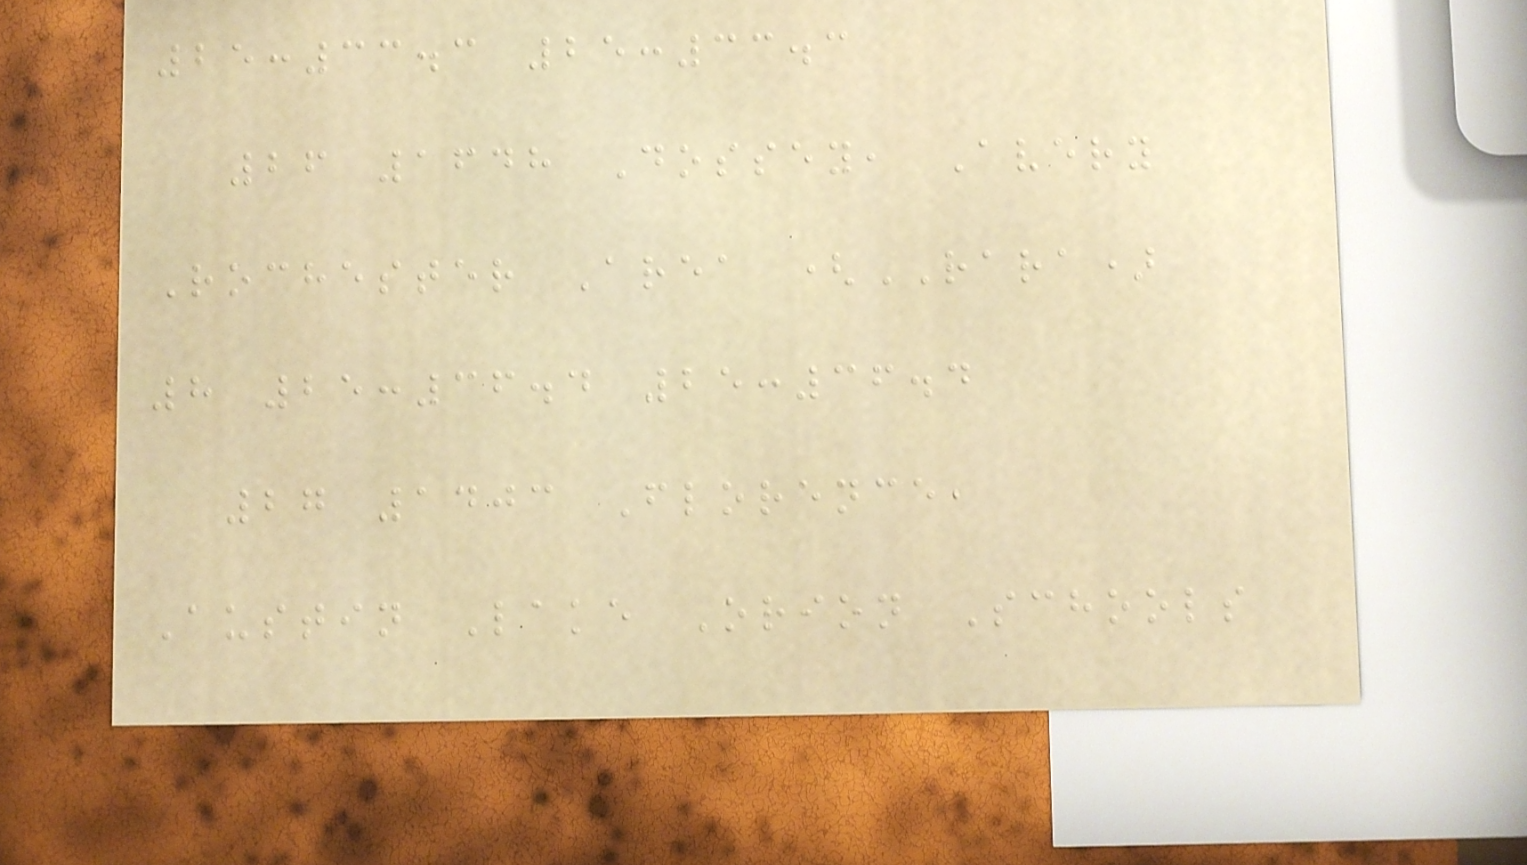25:33.3 25:33.3
26 1648 Dossey, Avery
Rochester Area (RARA)
8 25:36.4 25:36.4
27 1403 Florence,
Austin Lake Orion Schools
